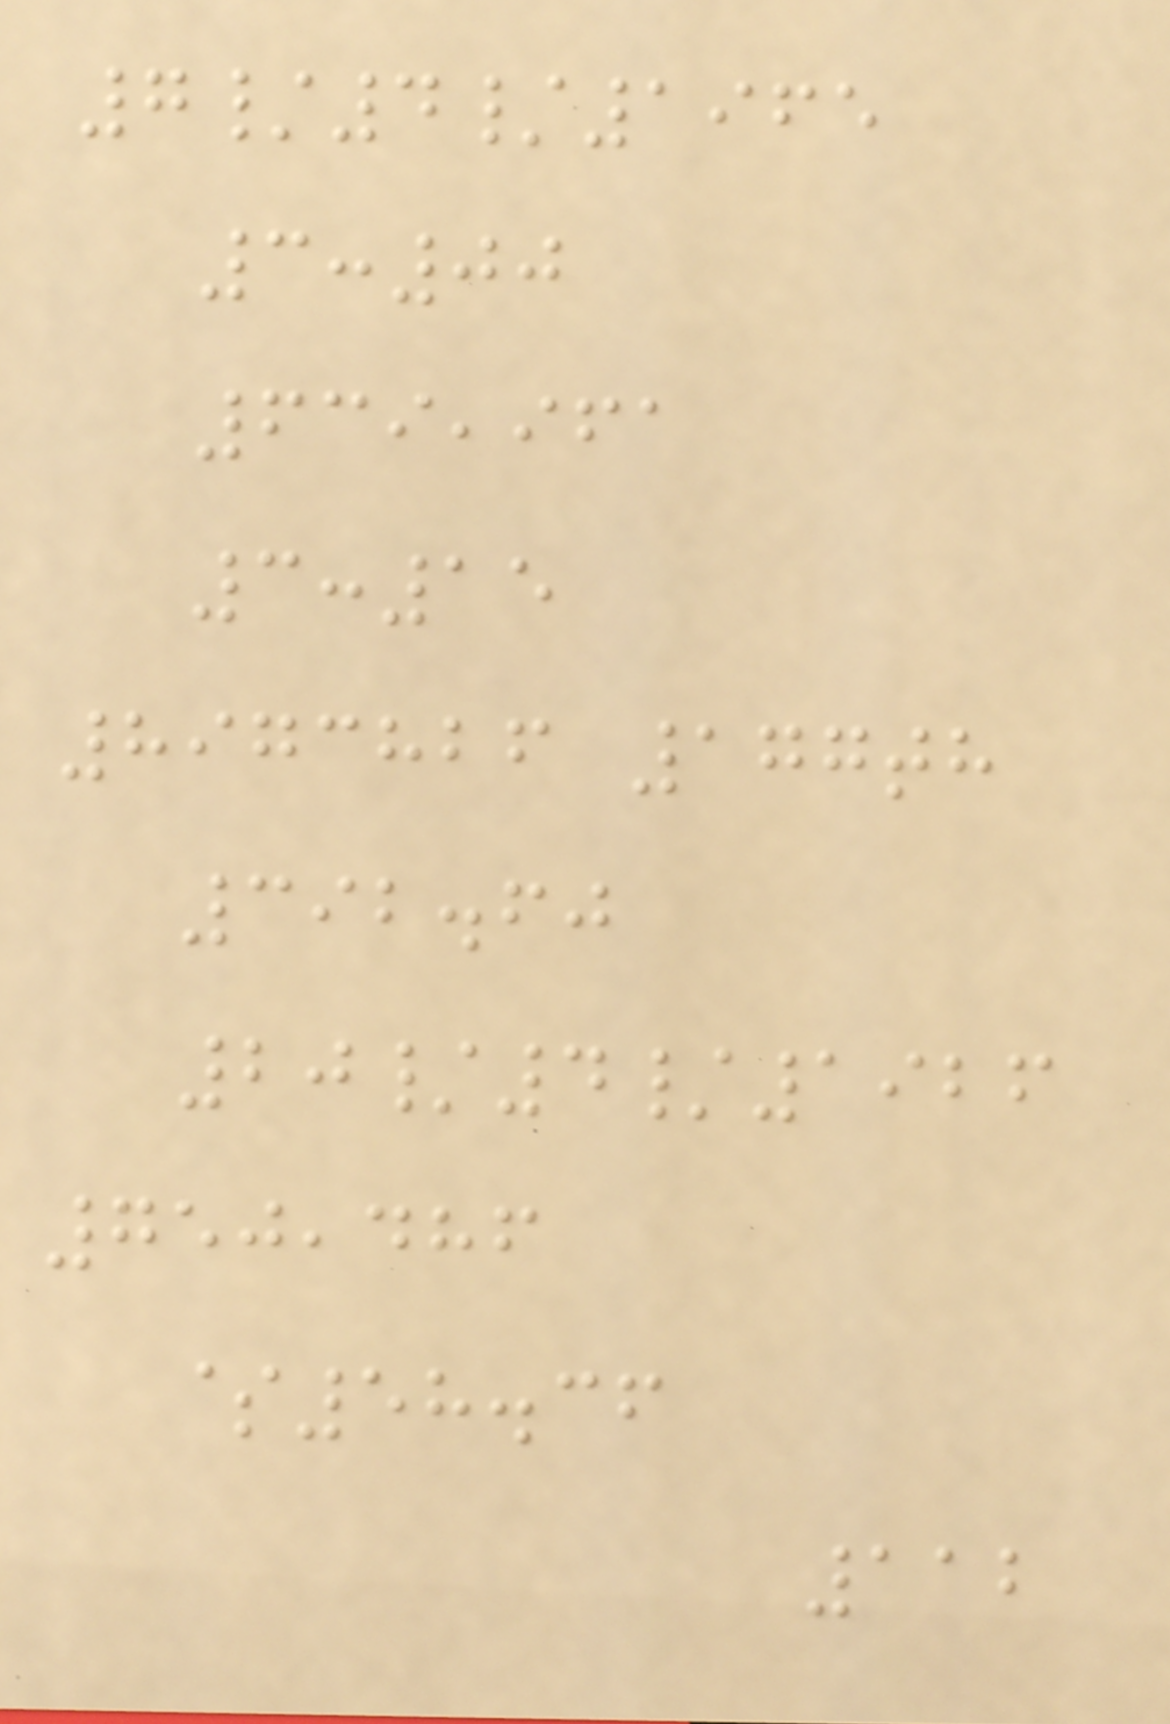7/4/1965
3:00
639,961
3:15
8973826 177th
392.60
20/4/1926
750,486
$58.36
112
